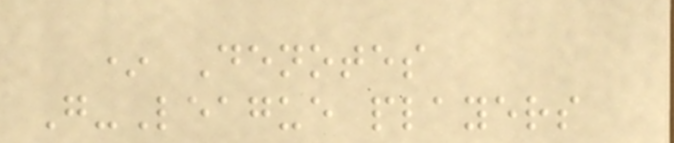* Denotes
G-League players
